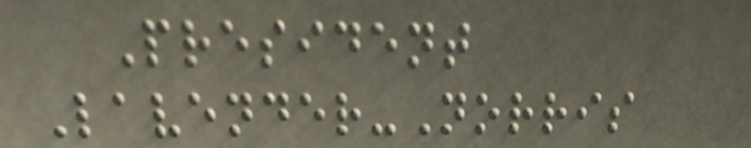President
Lavender-Norris
